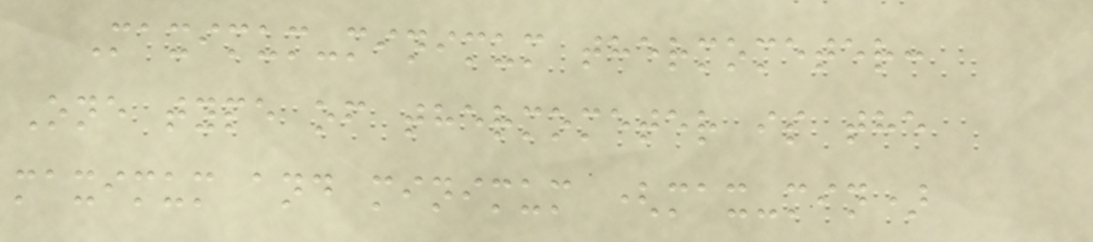Maximum-minimum thermometer:
One type of thermometer is the
maximum and minimum (max-min)
